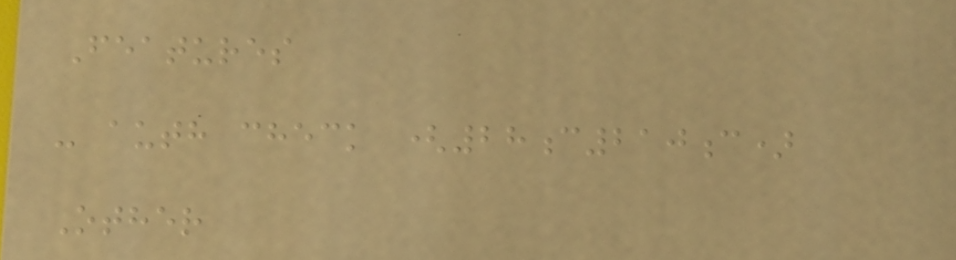Features
- auth check (28c210c)
Other
